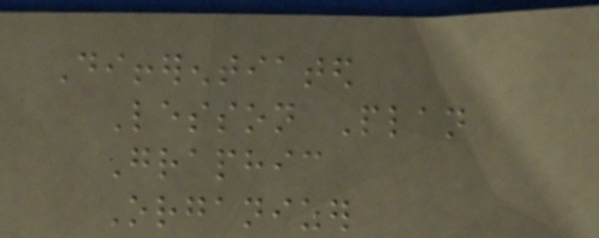Differentiated
Lesson Plan
Graphic
Organizer
